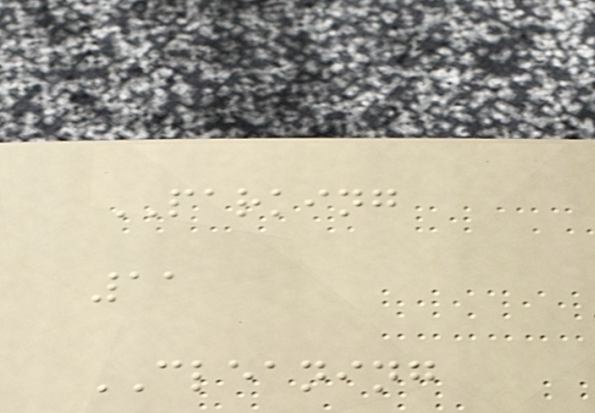PARKING
11
CLEANING
